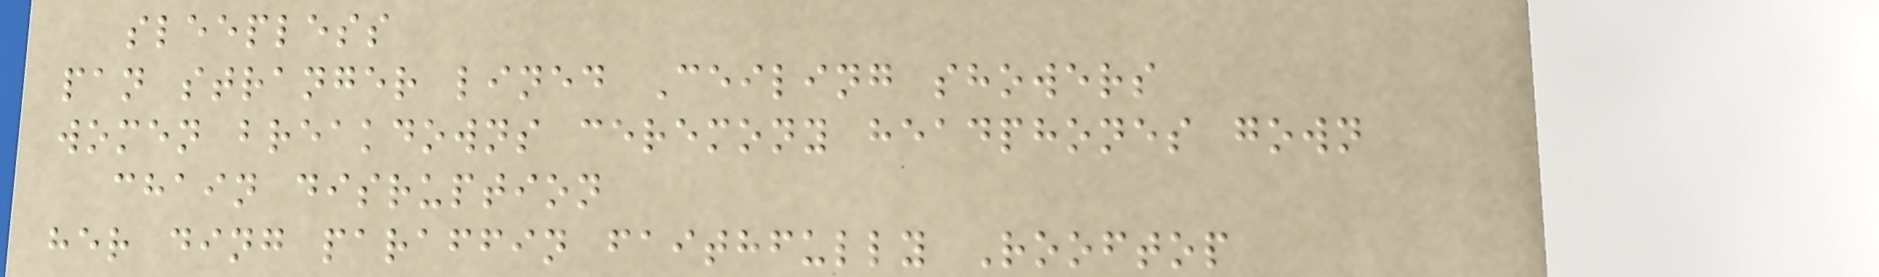sleepless
pan stranger lined Ceiling showers
women breakdowns ceremony headphones gown
chain disruption
her ding paraffin faithfully Rooftop
